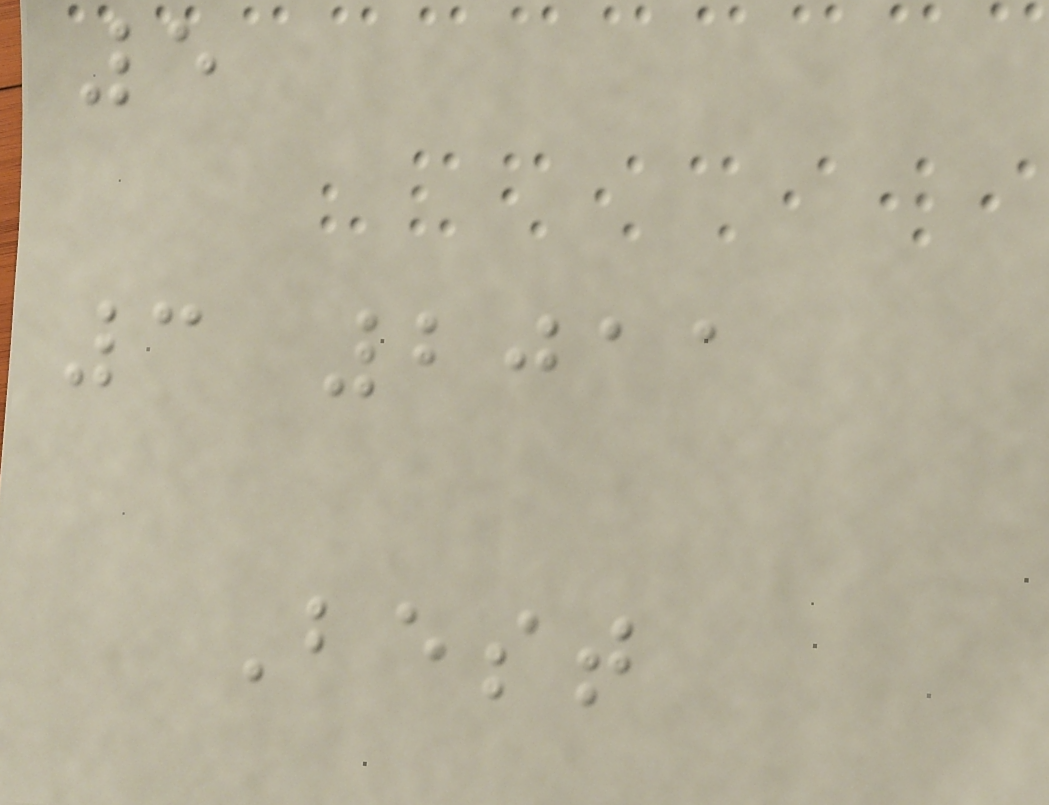5
3 2011
Best
